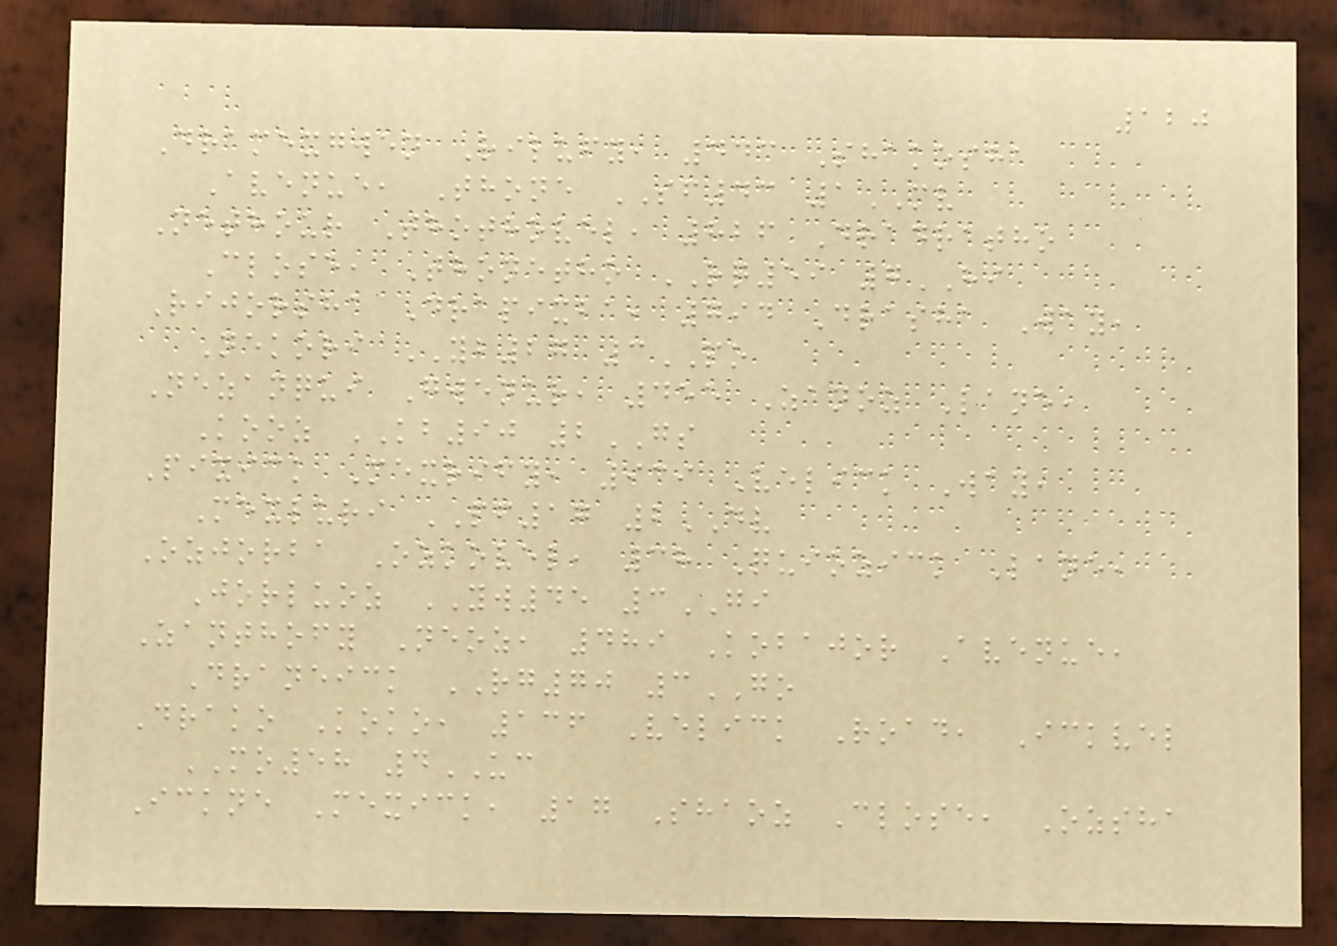120
Dramexgwen Rilufy, 443 Shakosha
Avenue, Thone SF43 1MV
Nethour Thothovel, 826 Dradratho
Close, Thonetho RQ59 7HI
Rijorsha Drapixba, 794 Drasha Way,
Nekori YB27 3PO
Nezanqui Gwenur, 455 Zanoz Lane,
Kooz KB90 2GS
Pixick Mexrify, 939 Velick Way,
Mexluri PF17 2DV
Ozjorba Ozkovel, 38 Quiozick Lane,
Jorluoz YW45 3GI
Zanthofy Neoz, 489 Kobajor Avenue,
Draneick RG70 3GO
Drako Koko, 136 Velick Road, Ickvel
MO58 4UC
Ickne Mexick, 17 Shaoz Close, Ozsha
